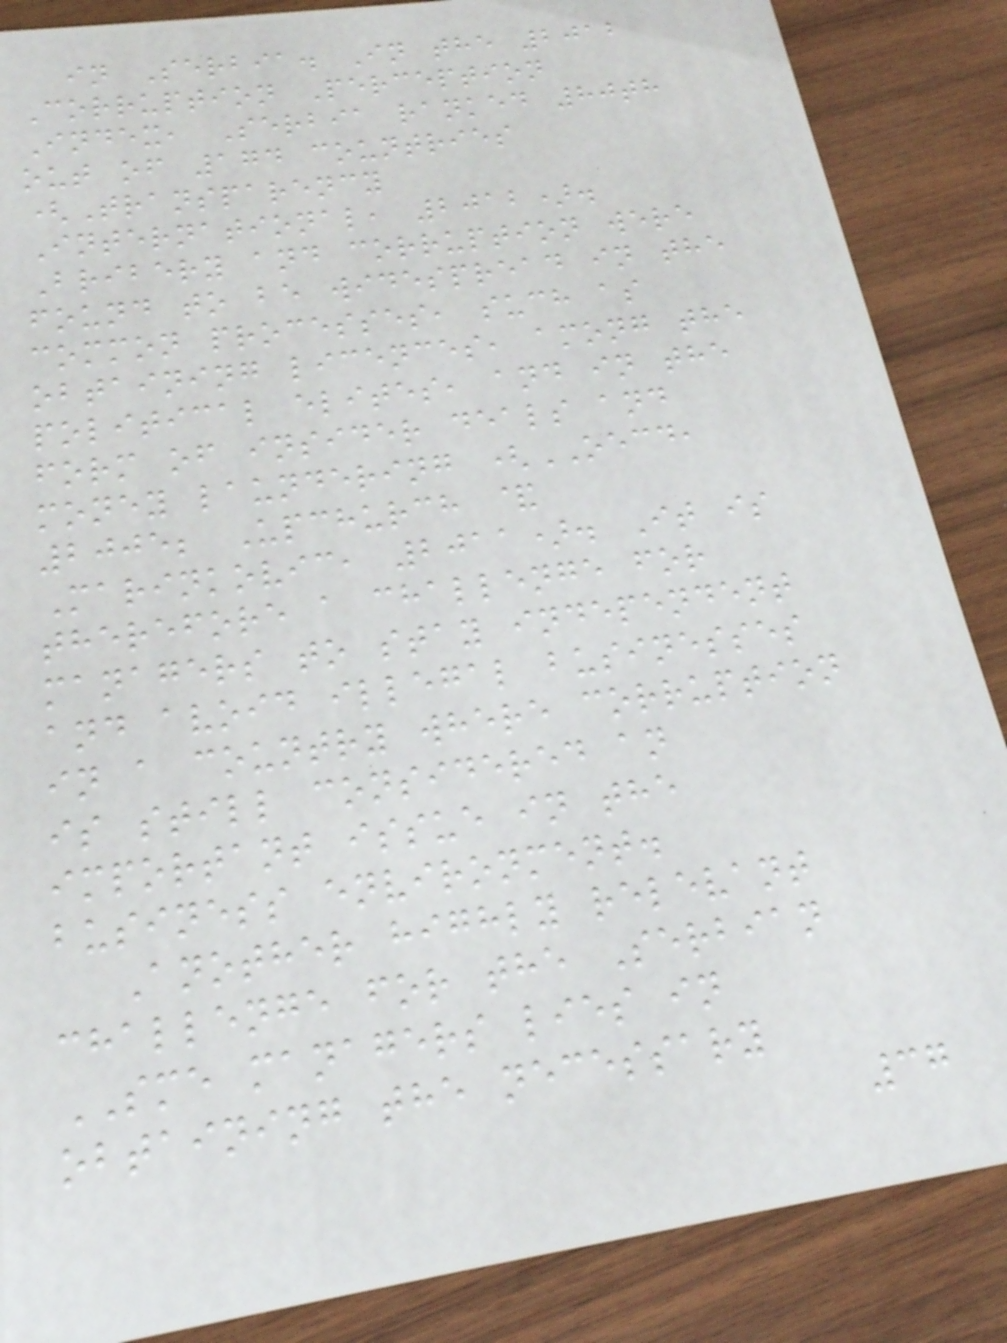in Serbia. In the 2012
Corruption Perception
Index, Serbia ranked 80th
out of 174 countries
(Transparency
International, 2012).
Bribery and corruption were
found to be widespread in the
common processes, such as
obtaining licences, among the
political elites, and in the
form of insider deals and
money laundering (OECD,
2005; Upchurch &
Marinkovic, 2011). It is
therefore a challenge for
managers to stay independent
and avoid illegal businesses
in a country where corruption
is still considered an
important issue in the
business environment.
Another highly relevant
challenge for the Serbian
SME managers lies in
obtaining the necessary
37
